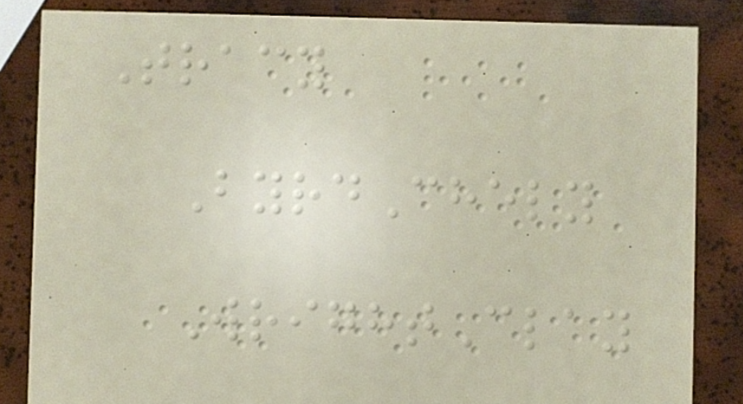Tracy
ByrdChely
WrightClay
